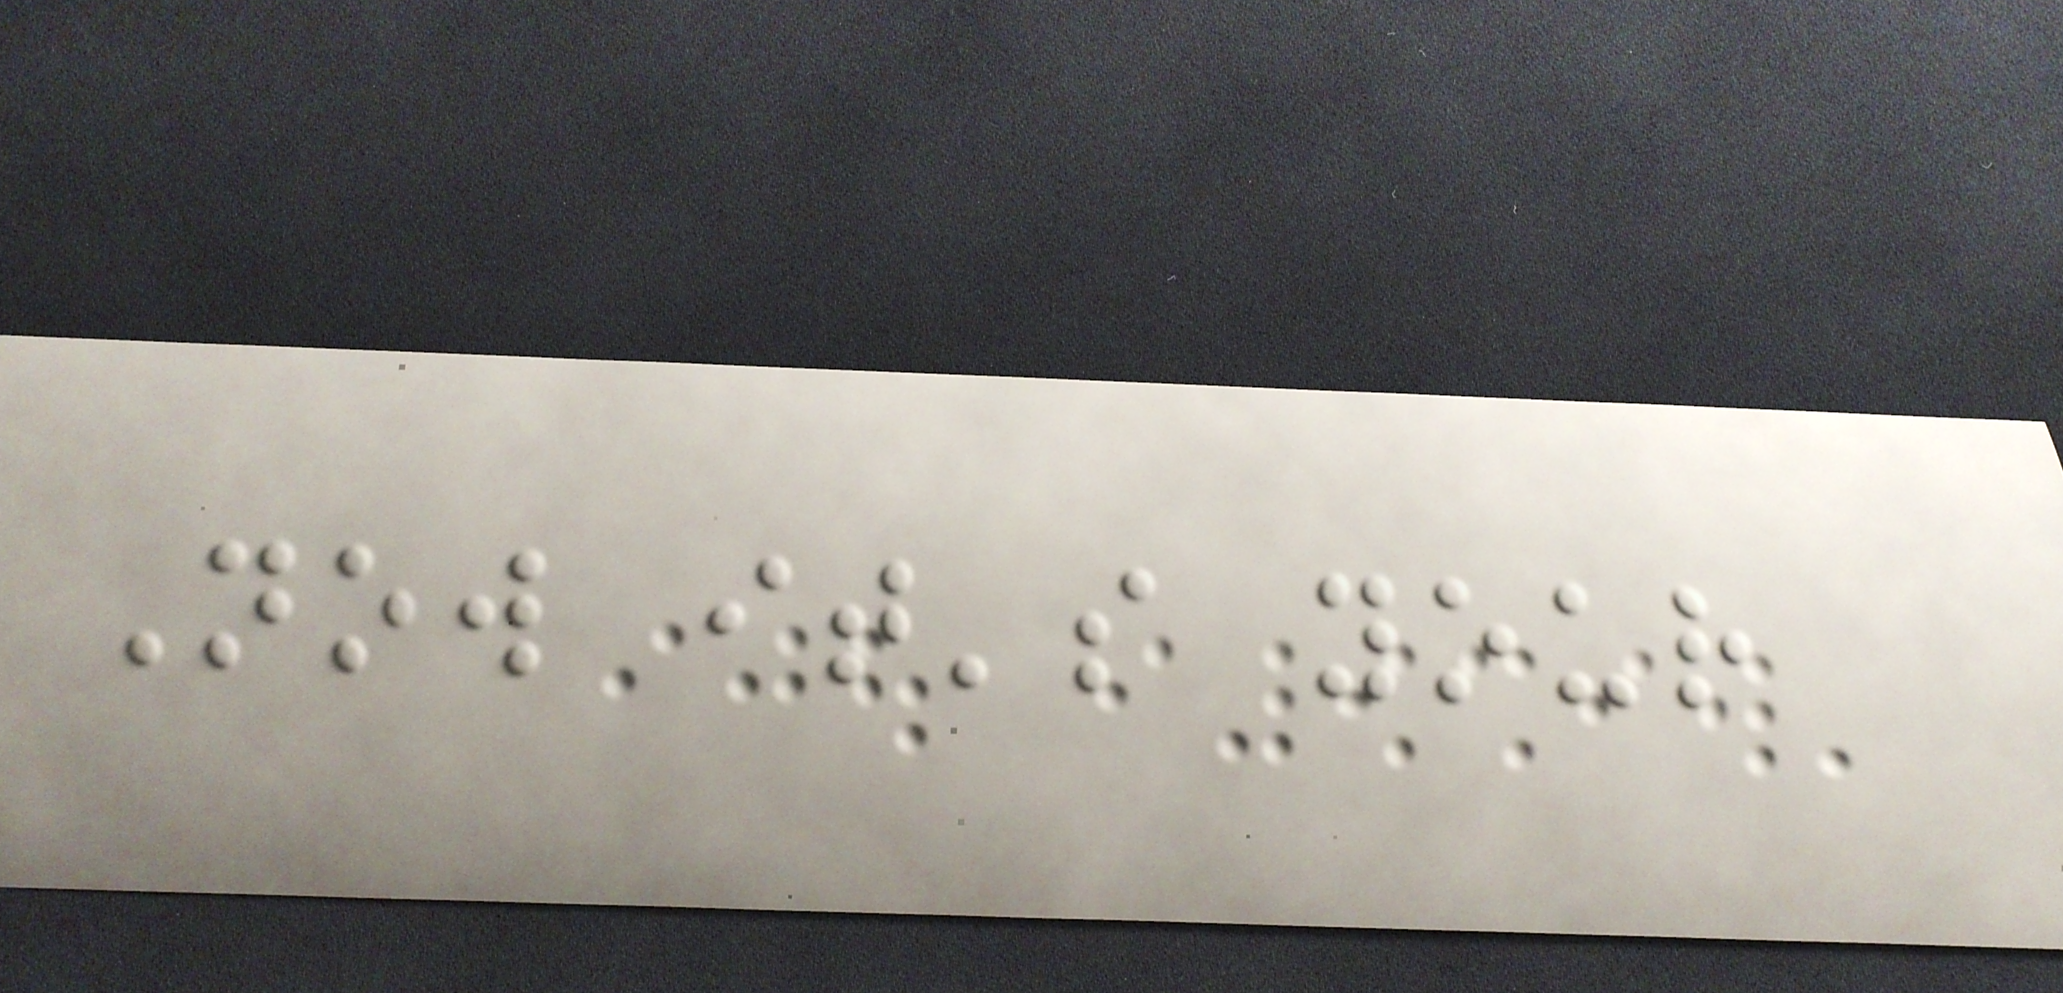Now it's your
